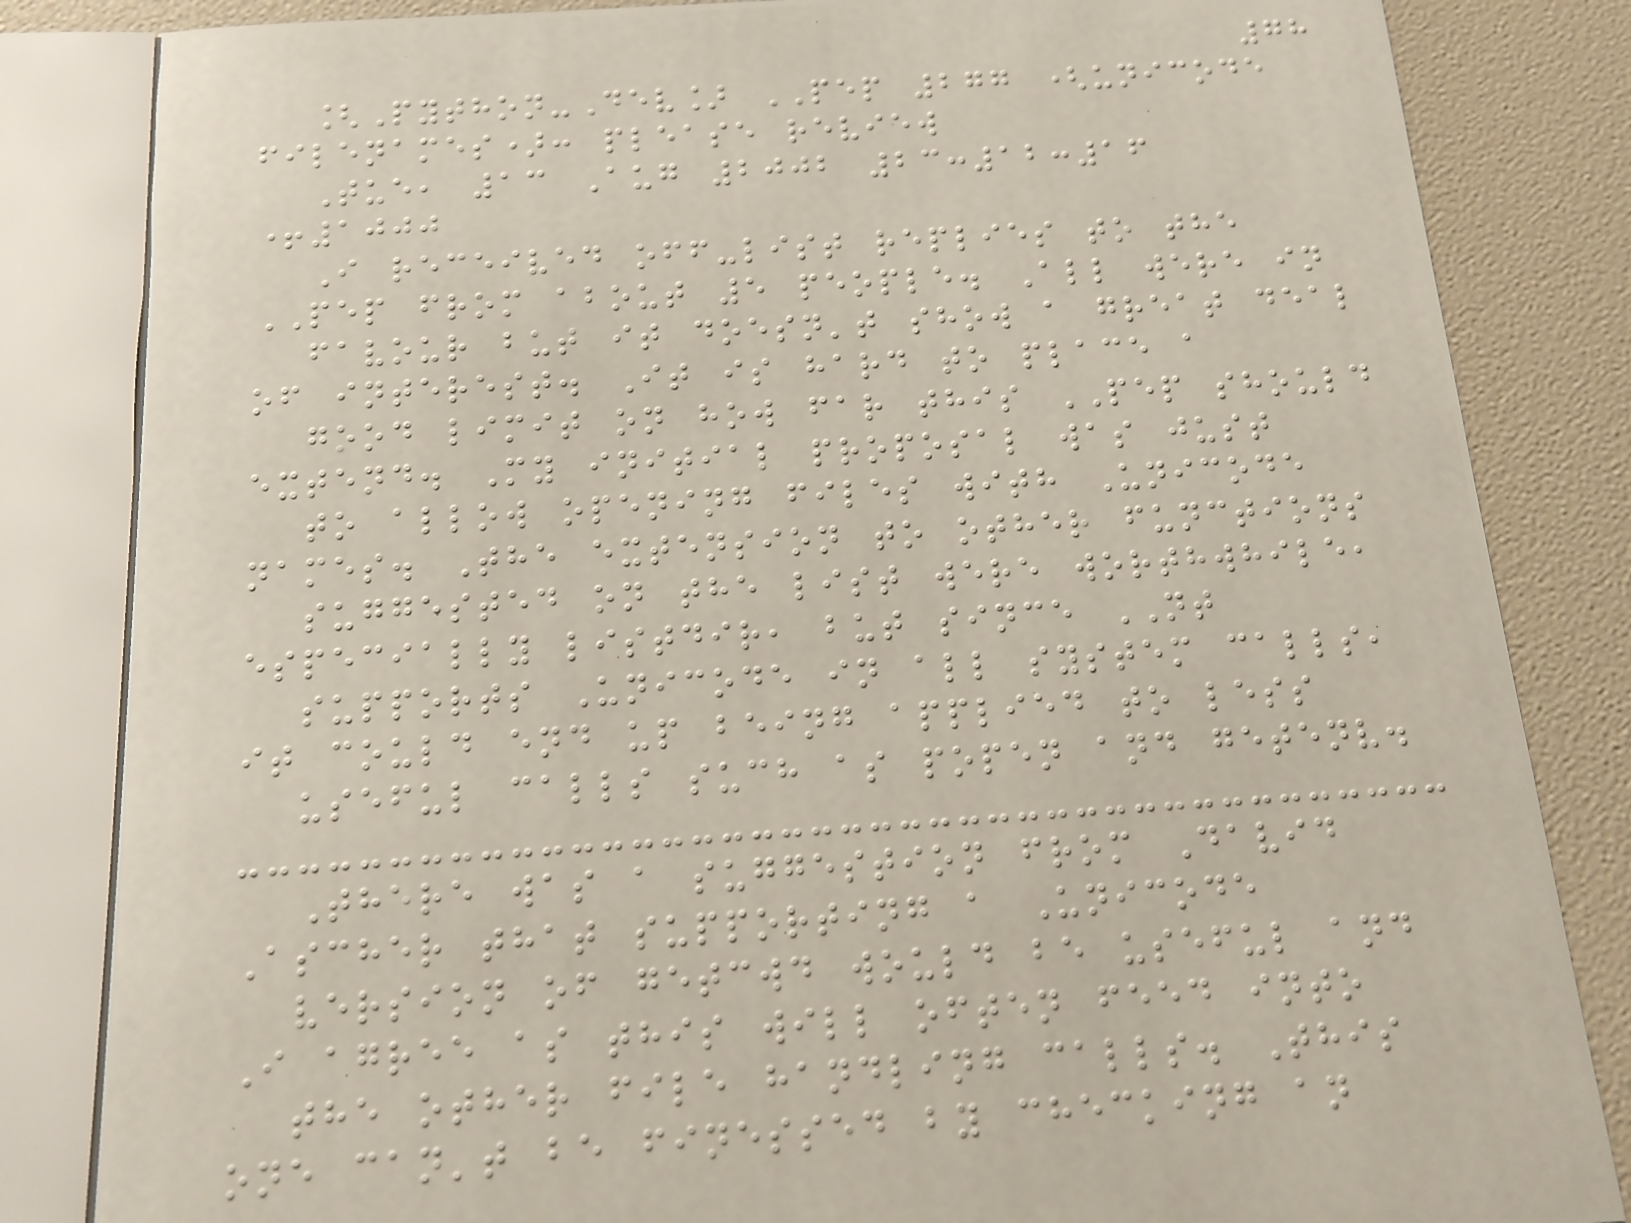78
[Python-Dev] PEP 277 (unicode
filenames): please review
Tue, 13 Aug 2002 23:12:16
+1000
I received off-list replies to the
PEP from about 5 people. All were in
favour but it doesn't show a great deal
of interest. It is hard to place a
good limit on how far this PEP should
extend. My initial proposal was just
to allow opening files with Unicode
names. The extension to other functions
suggested on the list were worthwhile,
especially listdir, but since NT
supports Unicode in all system calls,
it could end up being applied to less
useful calls such as popen and getenv.
There was a suggestion from David
Ascher that supporting a Unicode
version of getcwd would be useful and
I agree as this will often feed into
the other file handling calls. This
one can't be finessed by checking an
